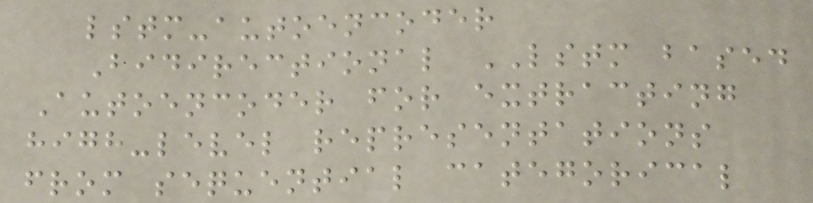lstm-autoencoder
Bidirectional LSTM based
Autoencoder for extracting
high-level representations
from sequential categorical
